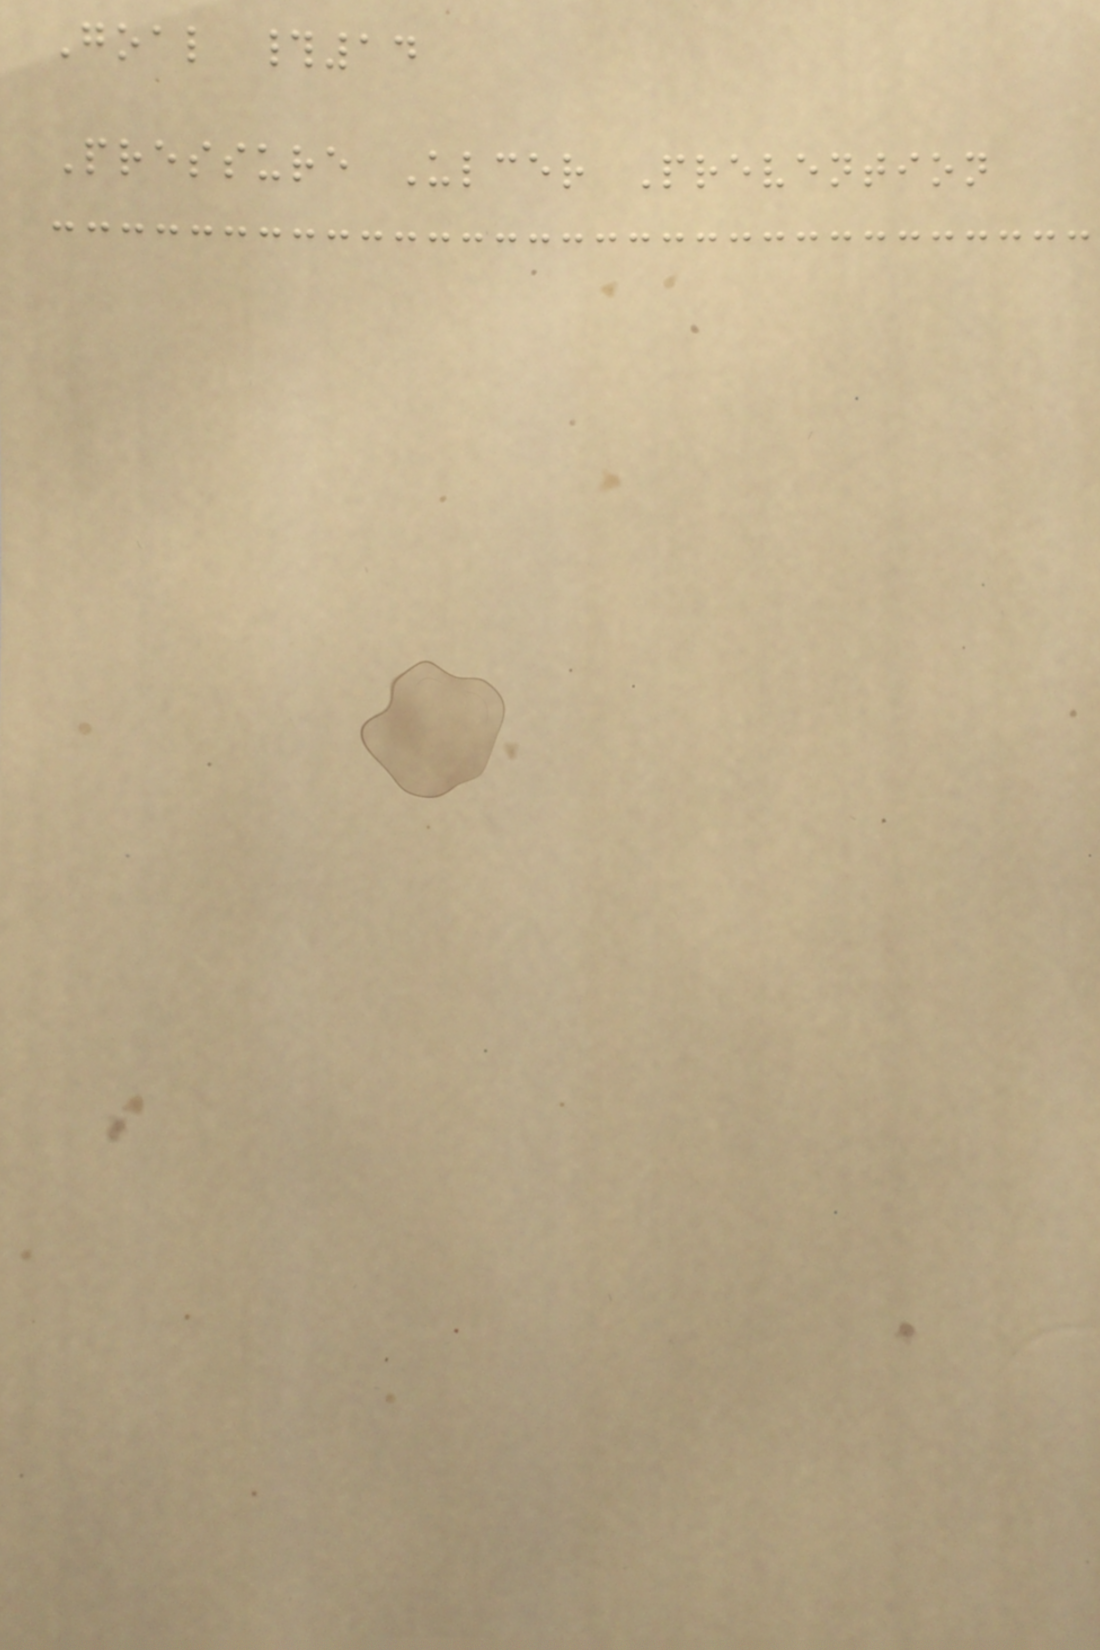Goal #14
Pressure Ulcer Prevention
